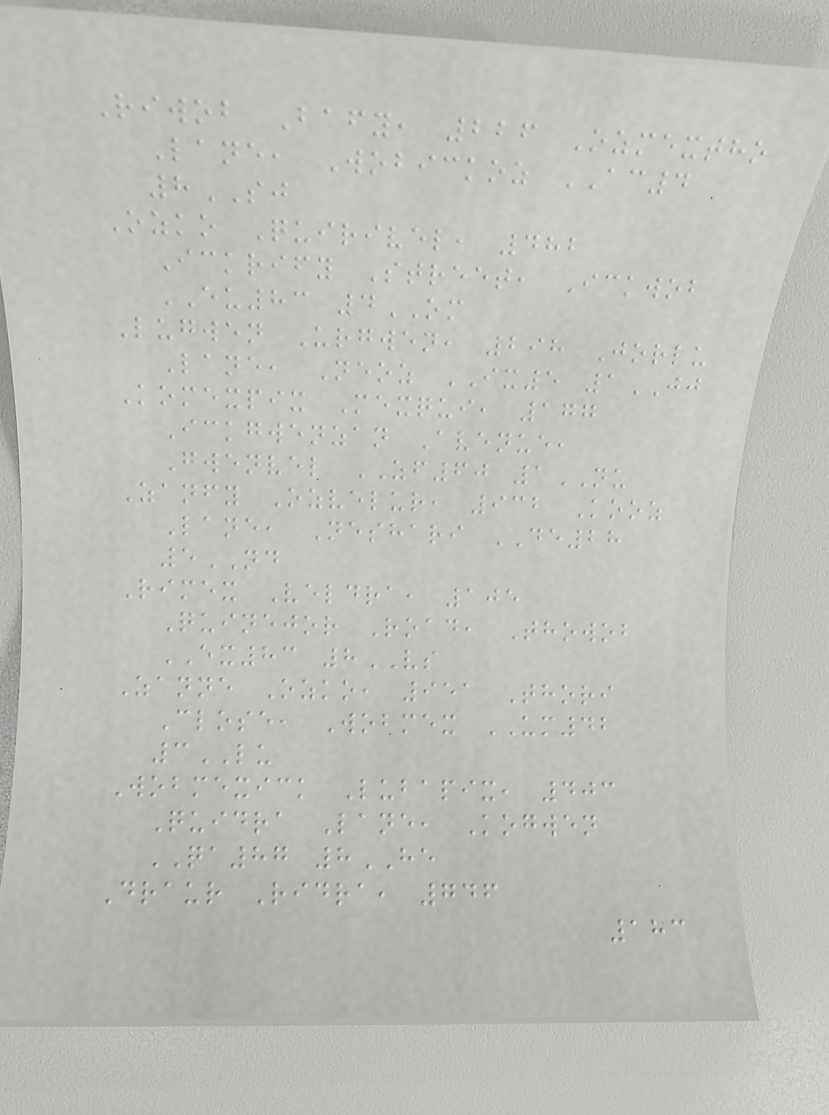Riwob Bafy, 226 Ozmextho
Lane, Wobickoz AC4
8SJ
Ozko Quirivel, 482
Ickrify Street, Ickwob
EU83 4OM
Lugwen Urgwen, 298 Jorlu
Lane, Neoz IX5 1JJ
Komexpix Mexqui, 177
Ickgwenzan Avenue,
Gwenvel ZF60 1NU
Zanfy Ozvelur, 932 Kooz
Lane, Neshari DE28
5ND
Rimex Veldra, 105
Quinejor Road, Thowob
EX83 8VS
Zanne Ozko, 951 Thori
Close, Wobmex UM42
3LU
Wobmexick Lubapix, 403
Quidra Lane, Kogwen
QA87 8HE
Draur Ridra, 746
183
